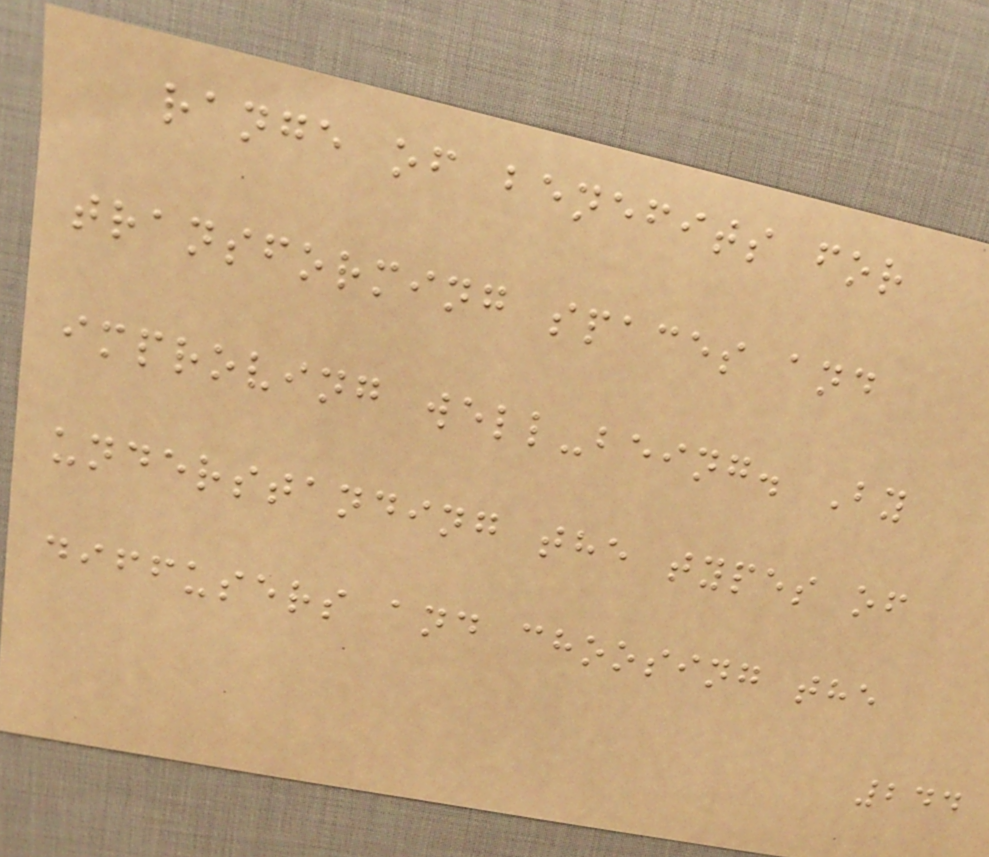range of benefits for
transforming spaces and
improving well-being. By
understanding the types of
diffusers and choosing the
244
